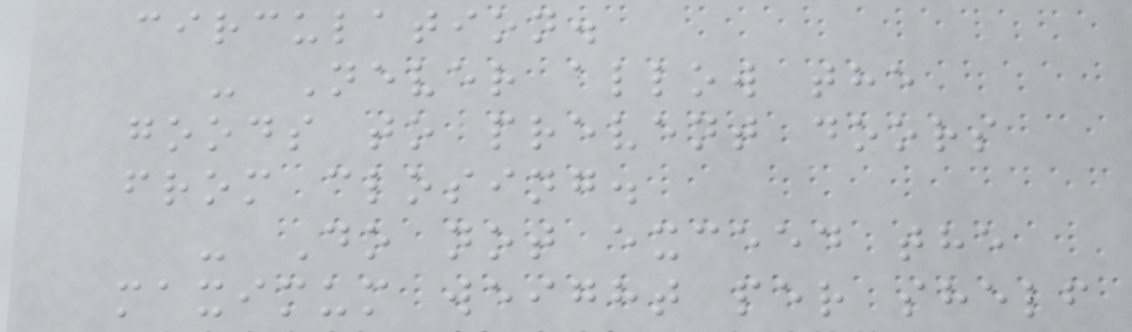circulation.
- Never allow the
goods to prevent doors
from closing.
- Do not exceed the
maximum weight per shelf
